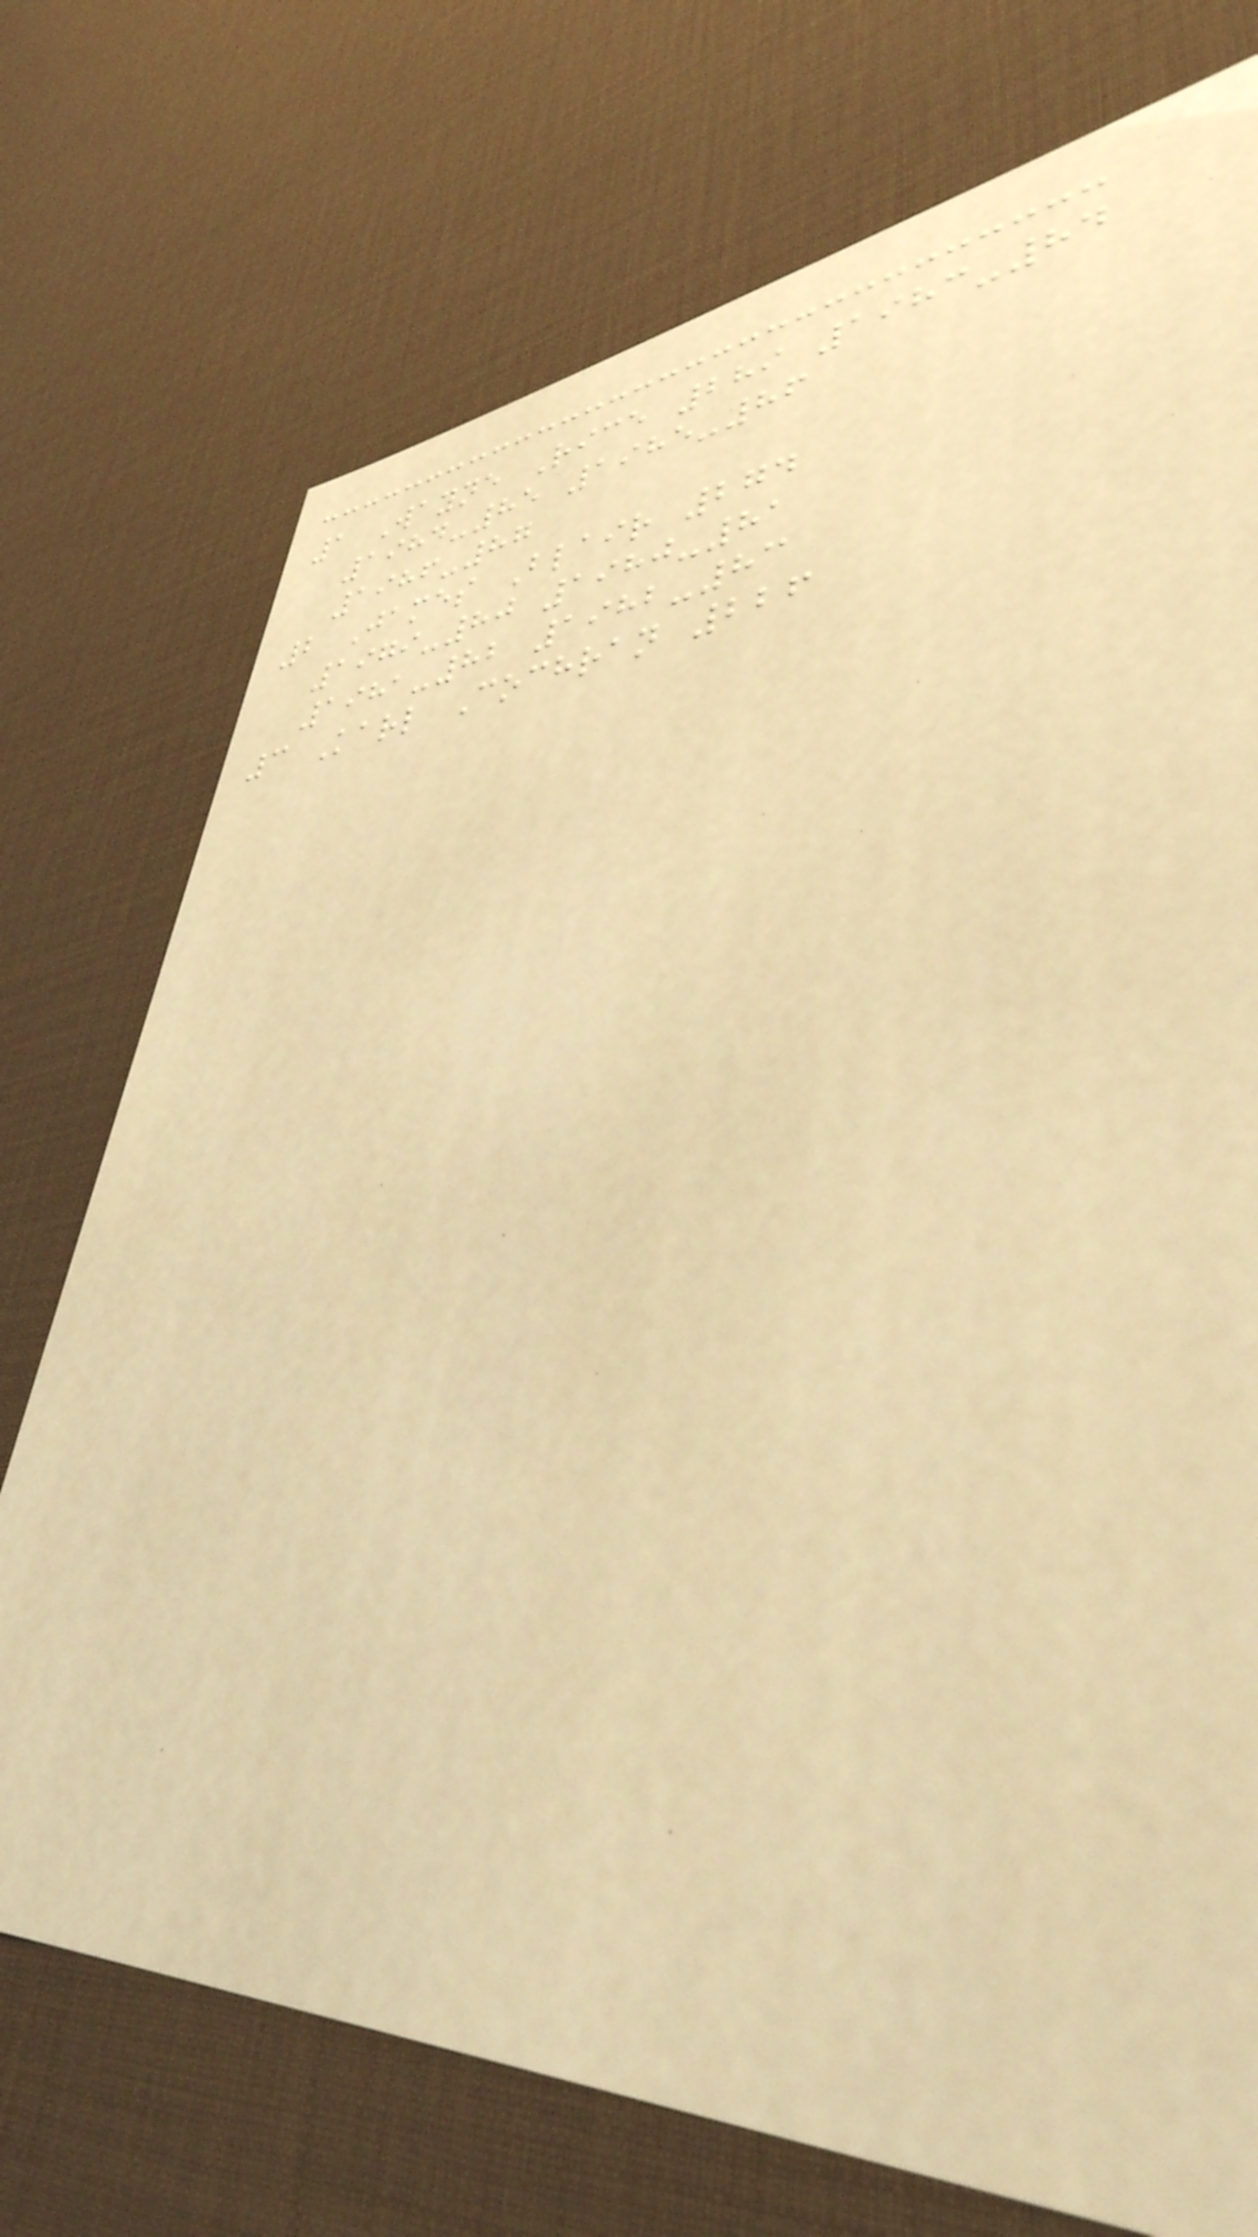1 Wayne Rice 289 1983-84
1984-85 1985-86
1986-87
2 James Blair 274
1979-80 1980-81
1981-82 1982-83
3 Karl Cochran 226
